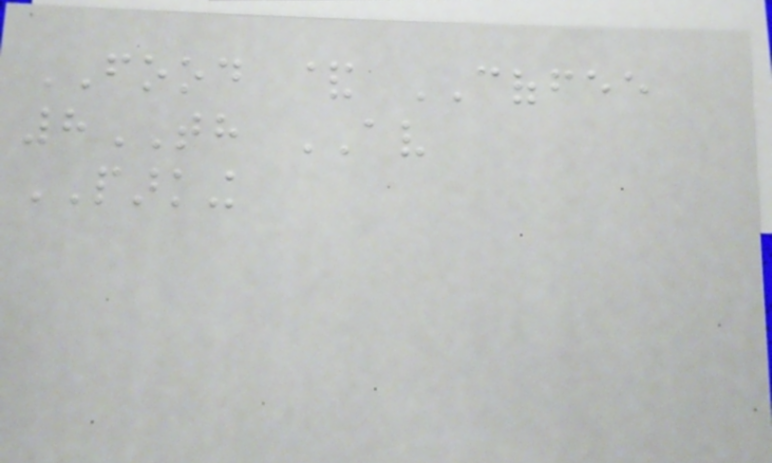FOOD & COFFEE
8TH AV
PARKING
